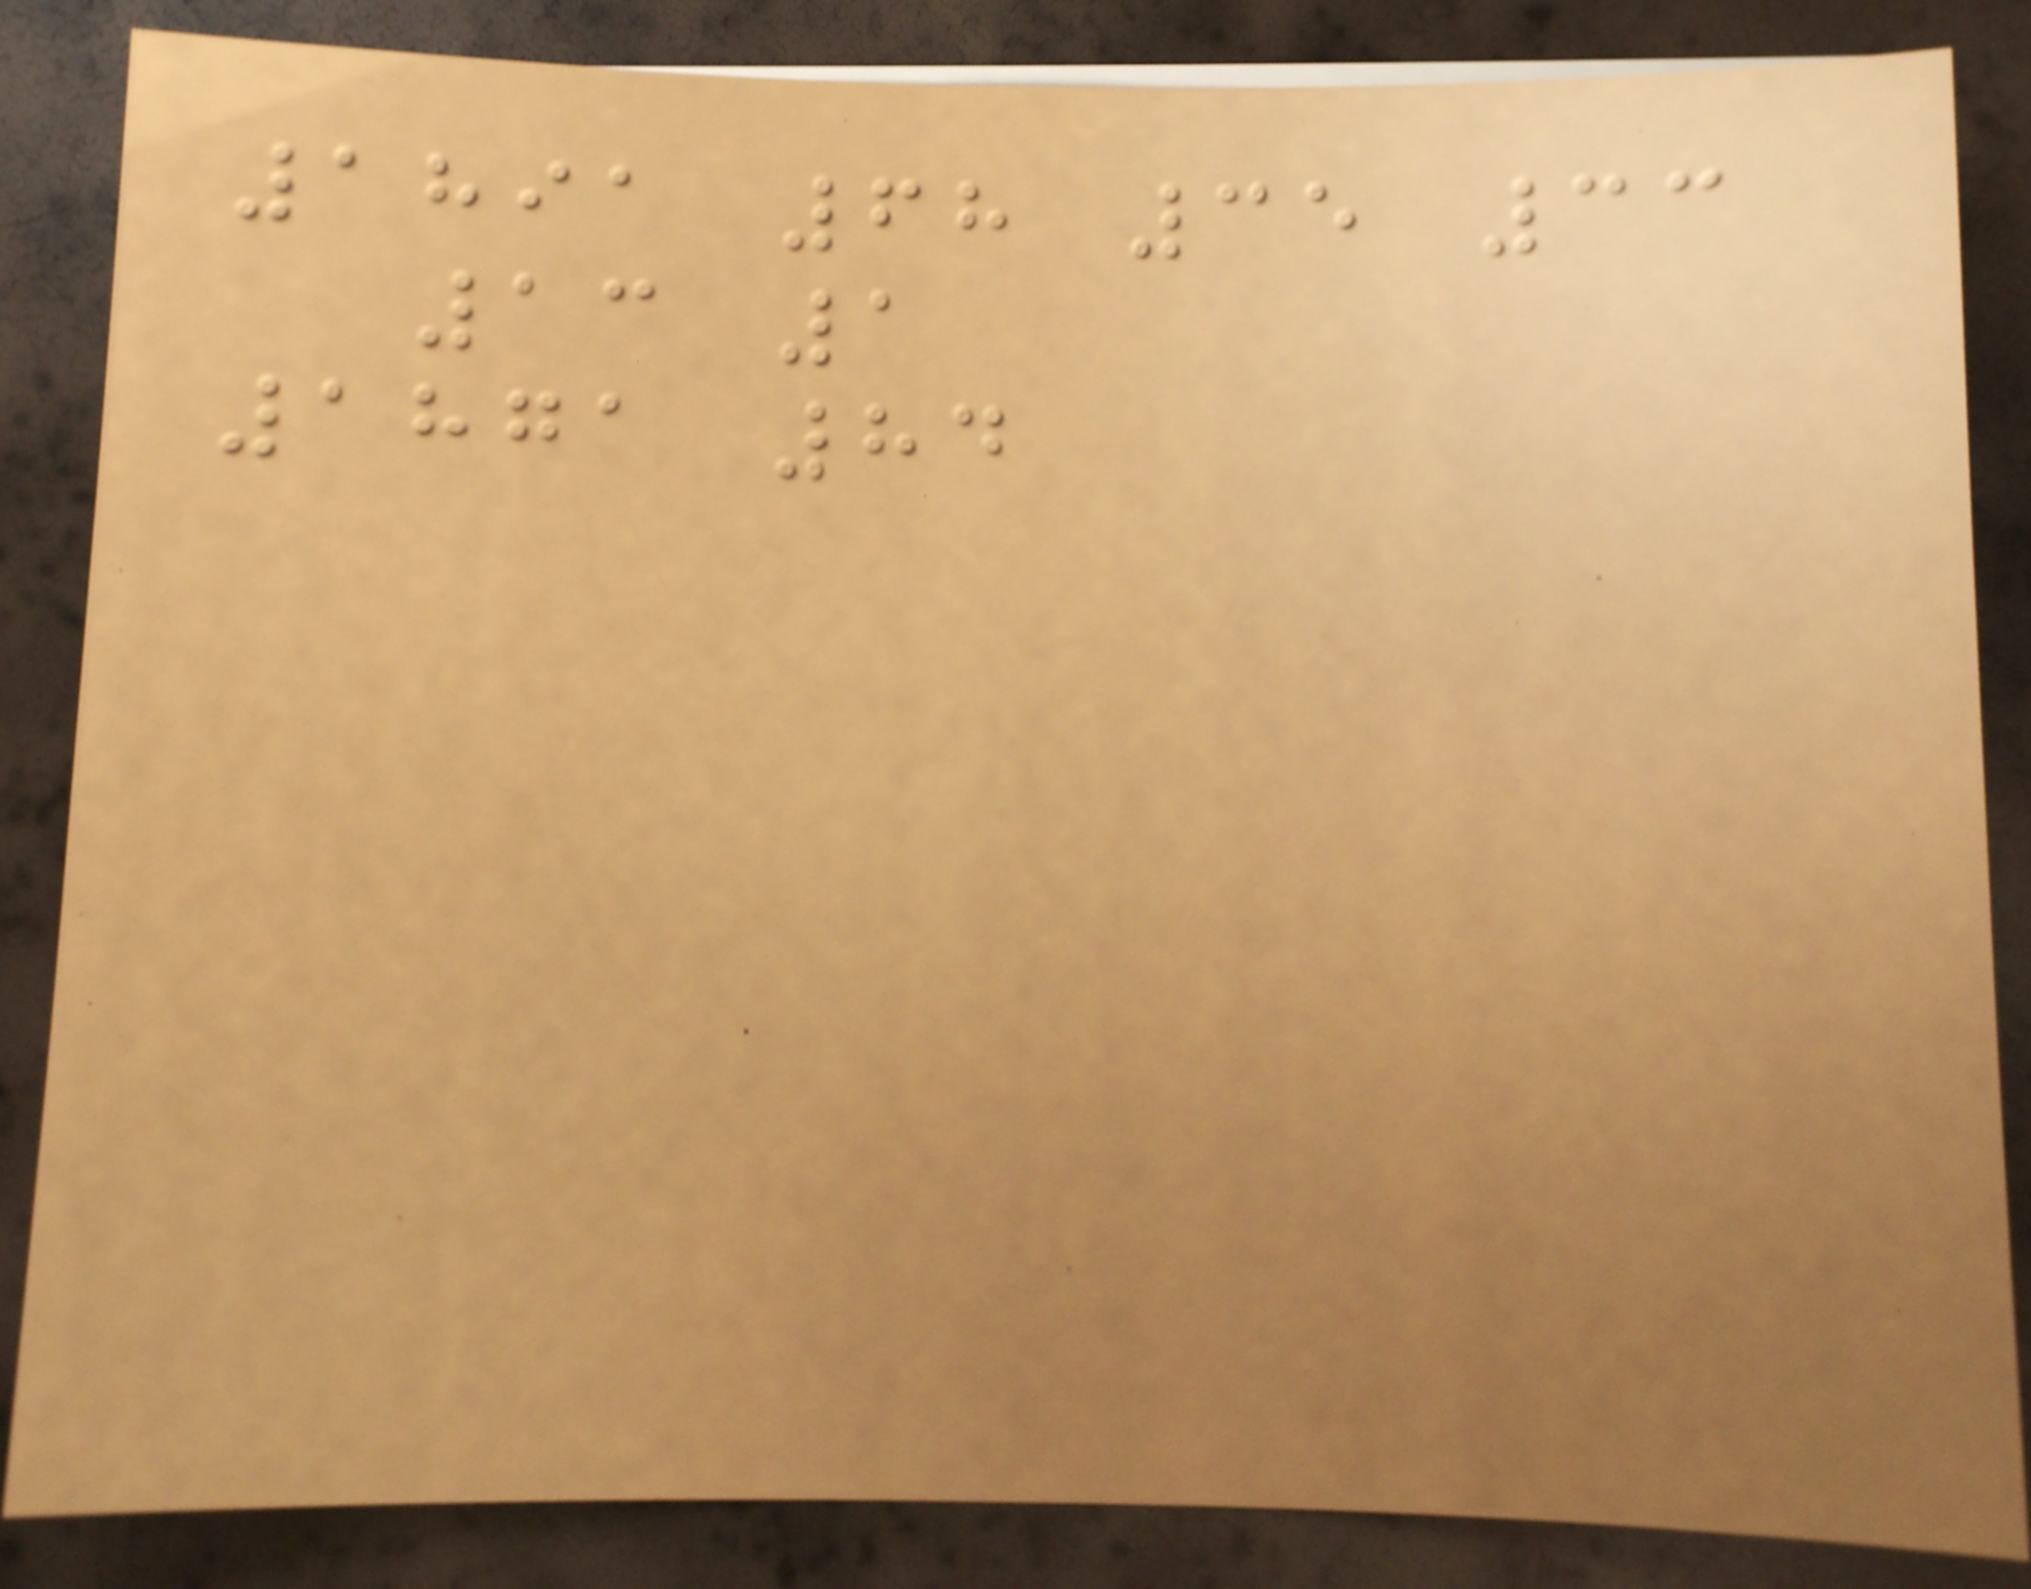1891 68 35 33
13 1
1871 84
